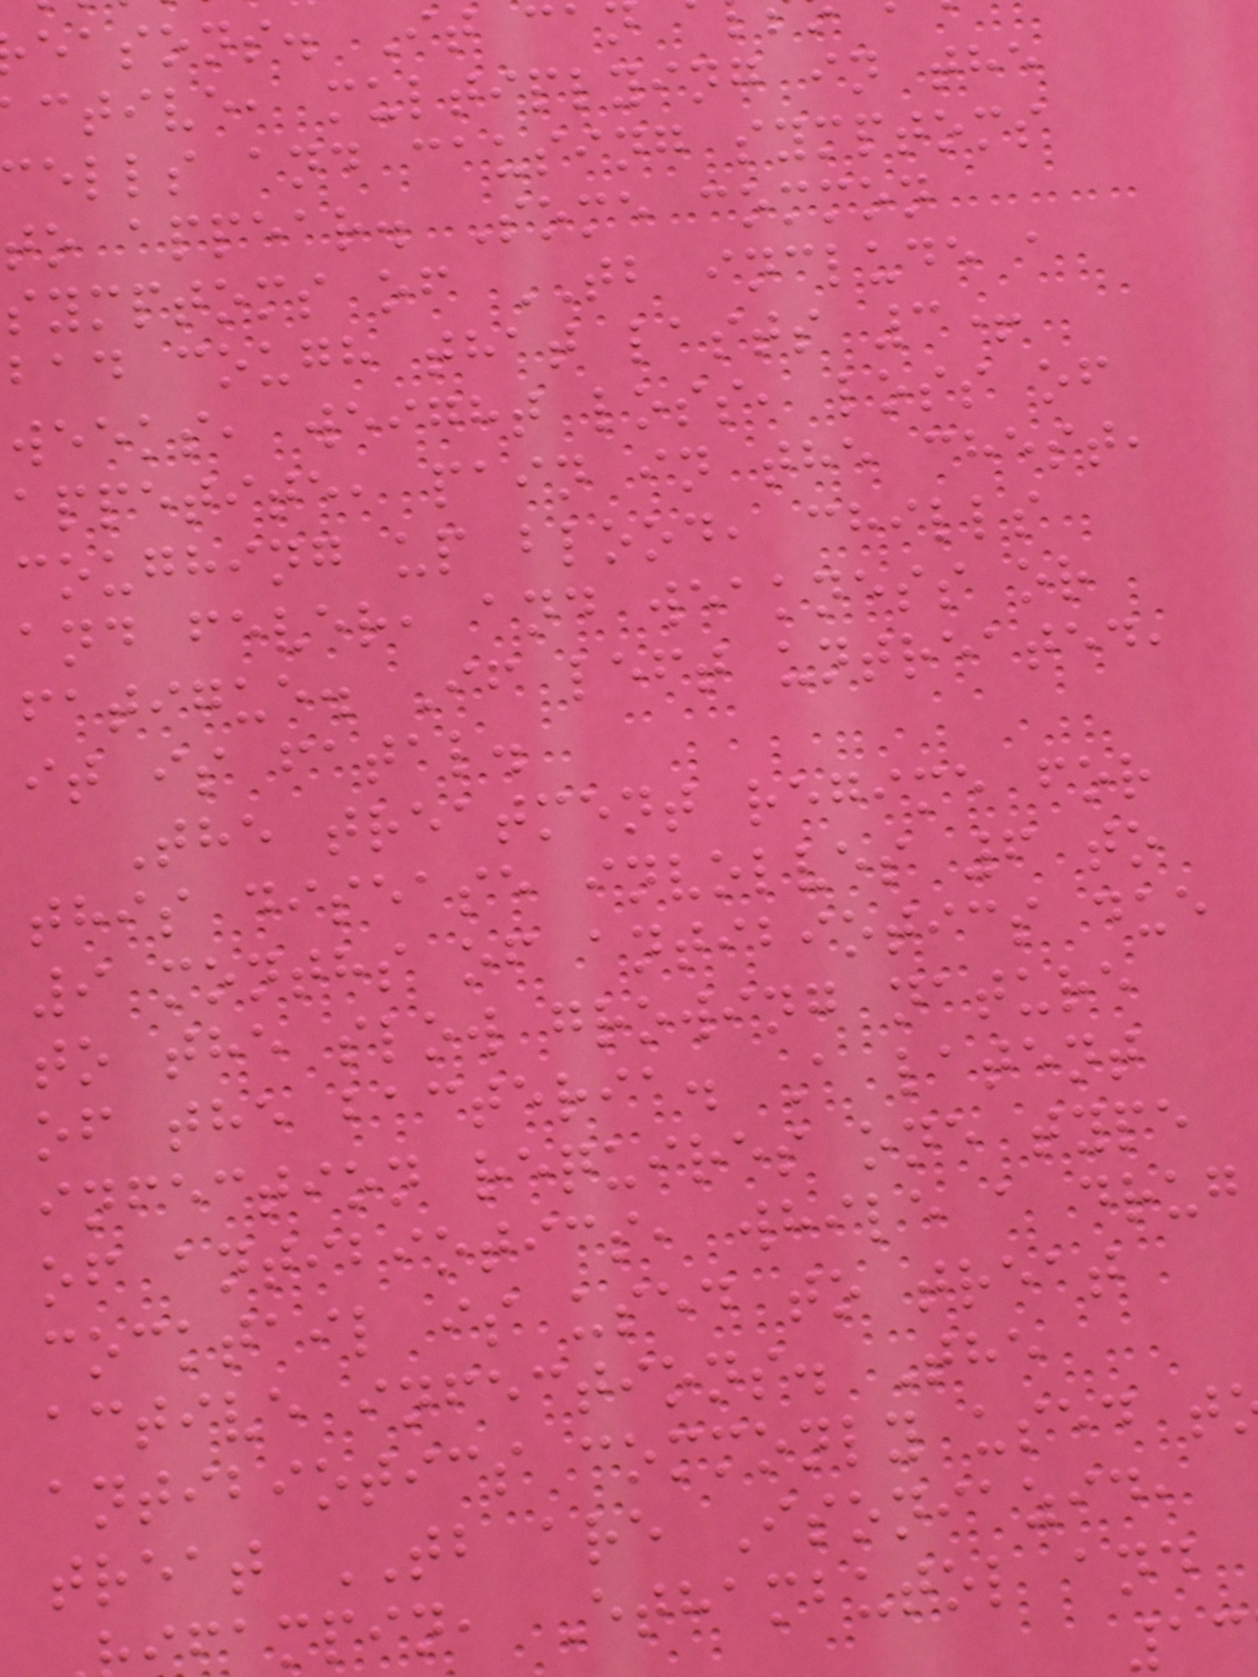easons. It ca
ctive, multiplying in the
ells and causing symptoms
to appear. Some common
symptoms of TB include a
bad cough that lasts 3+
weeks, weight loss, loss of
appetite, pain in the chest,
coughing up blood, chills
and fever, and weakness or
fatigue. If left untreated,
it is fatal.
The treatment regime for
this disease involves 6 to
9 months of antibiotics due
to the slow growing nature
of the bacteria. A latent
infection requires one type
of antibiotics, while a drug
cocktail is used to treat
active infections. The
antibiotics commonly used t
treat TB are Isoniazid,
fampin, Ethambutol and
